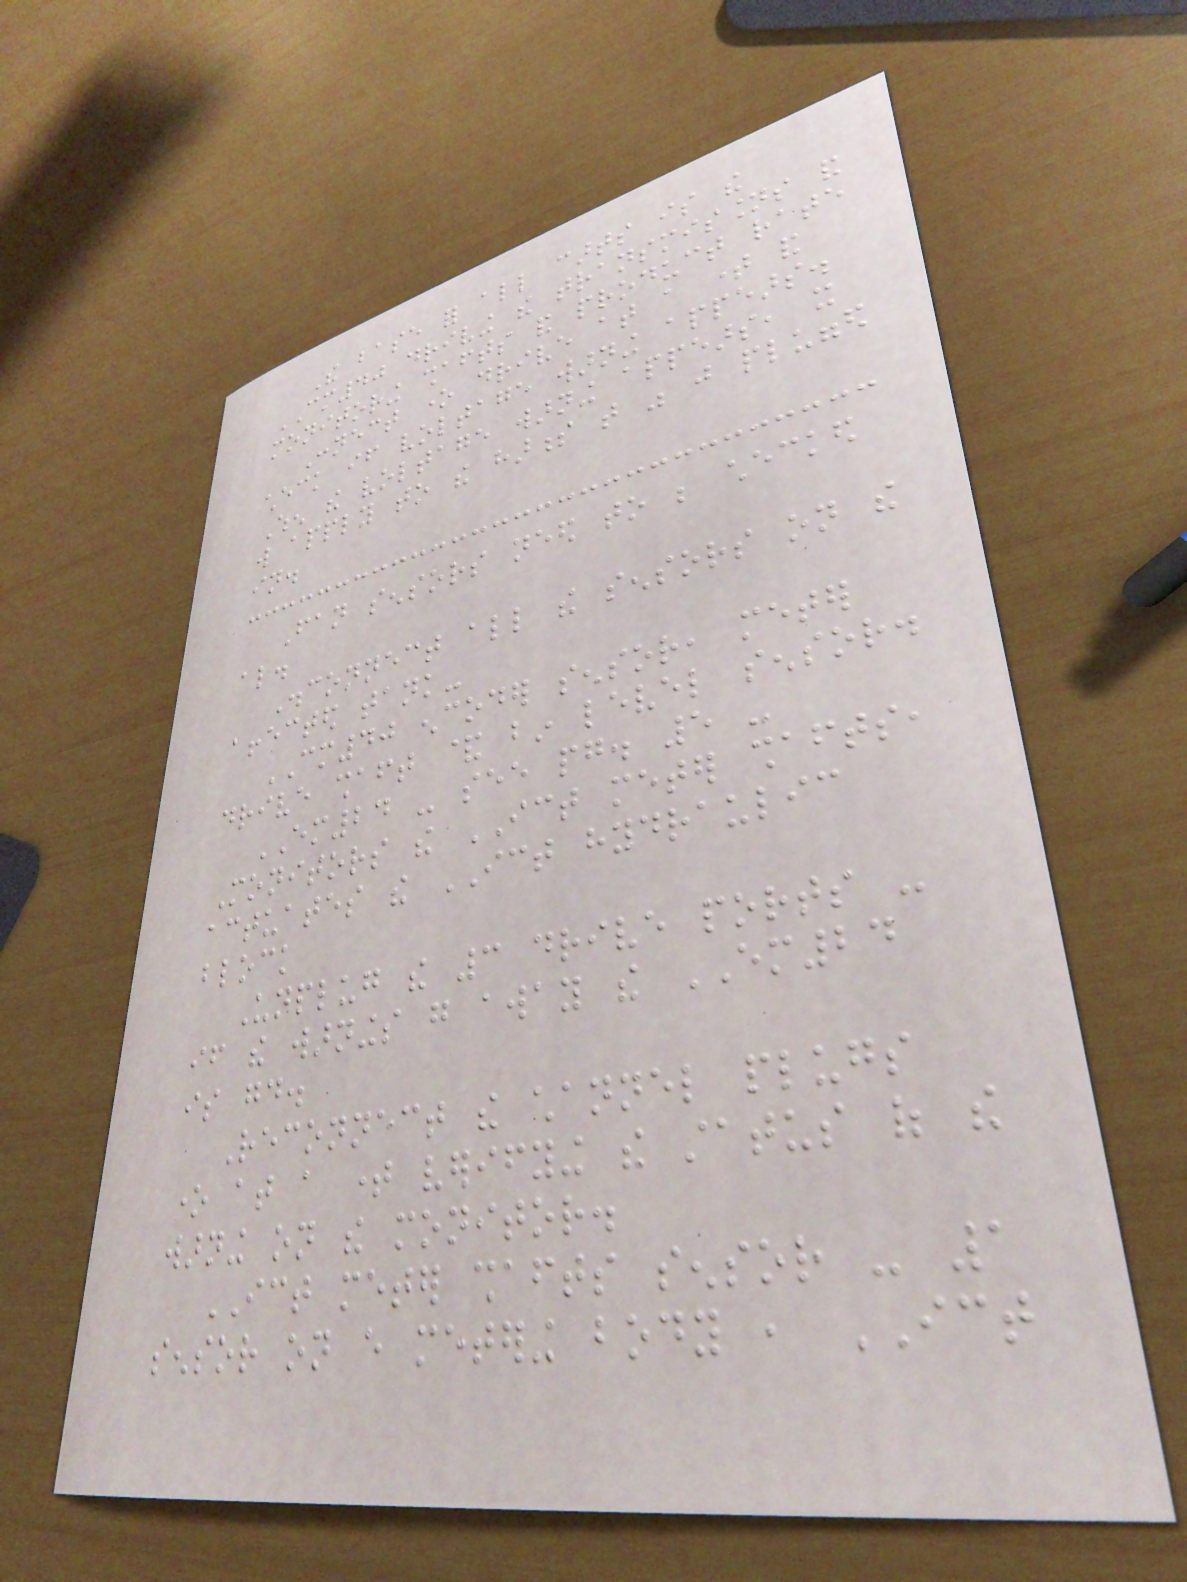The base for all carts is the
CM40 driving the transmissions and
monitoring shafts and product rate
Connect one drive at a time and
check if voltage warning appears.
When the voltage warning appears, it
will apply to the harness that was just plugged
in.
Fan sensors need to be checked
also.
Disconnect all the sensors on the
affected tank-
CM40 encoder sensor, meter
drive shaft & bin level sensor.
EM24 - see pg. 5 -
Monitors the ICT meter shafts,
actuates the ICT hydraulic
block
Unplug the 3 drive ports -
if the warnings go away the EM24
is good.
Reconnect the channel plugs
one at a time verifying the status of the
warning on the monitor.
ICT meter shafts sensor - 1
sensor on every metering body , ICT
